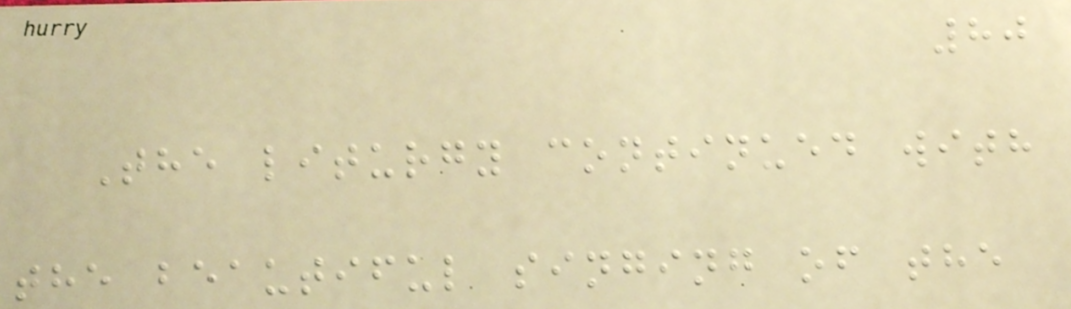80
The liturgy continued with
the beautiful singing of the
